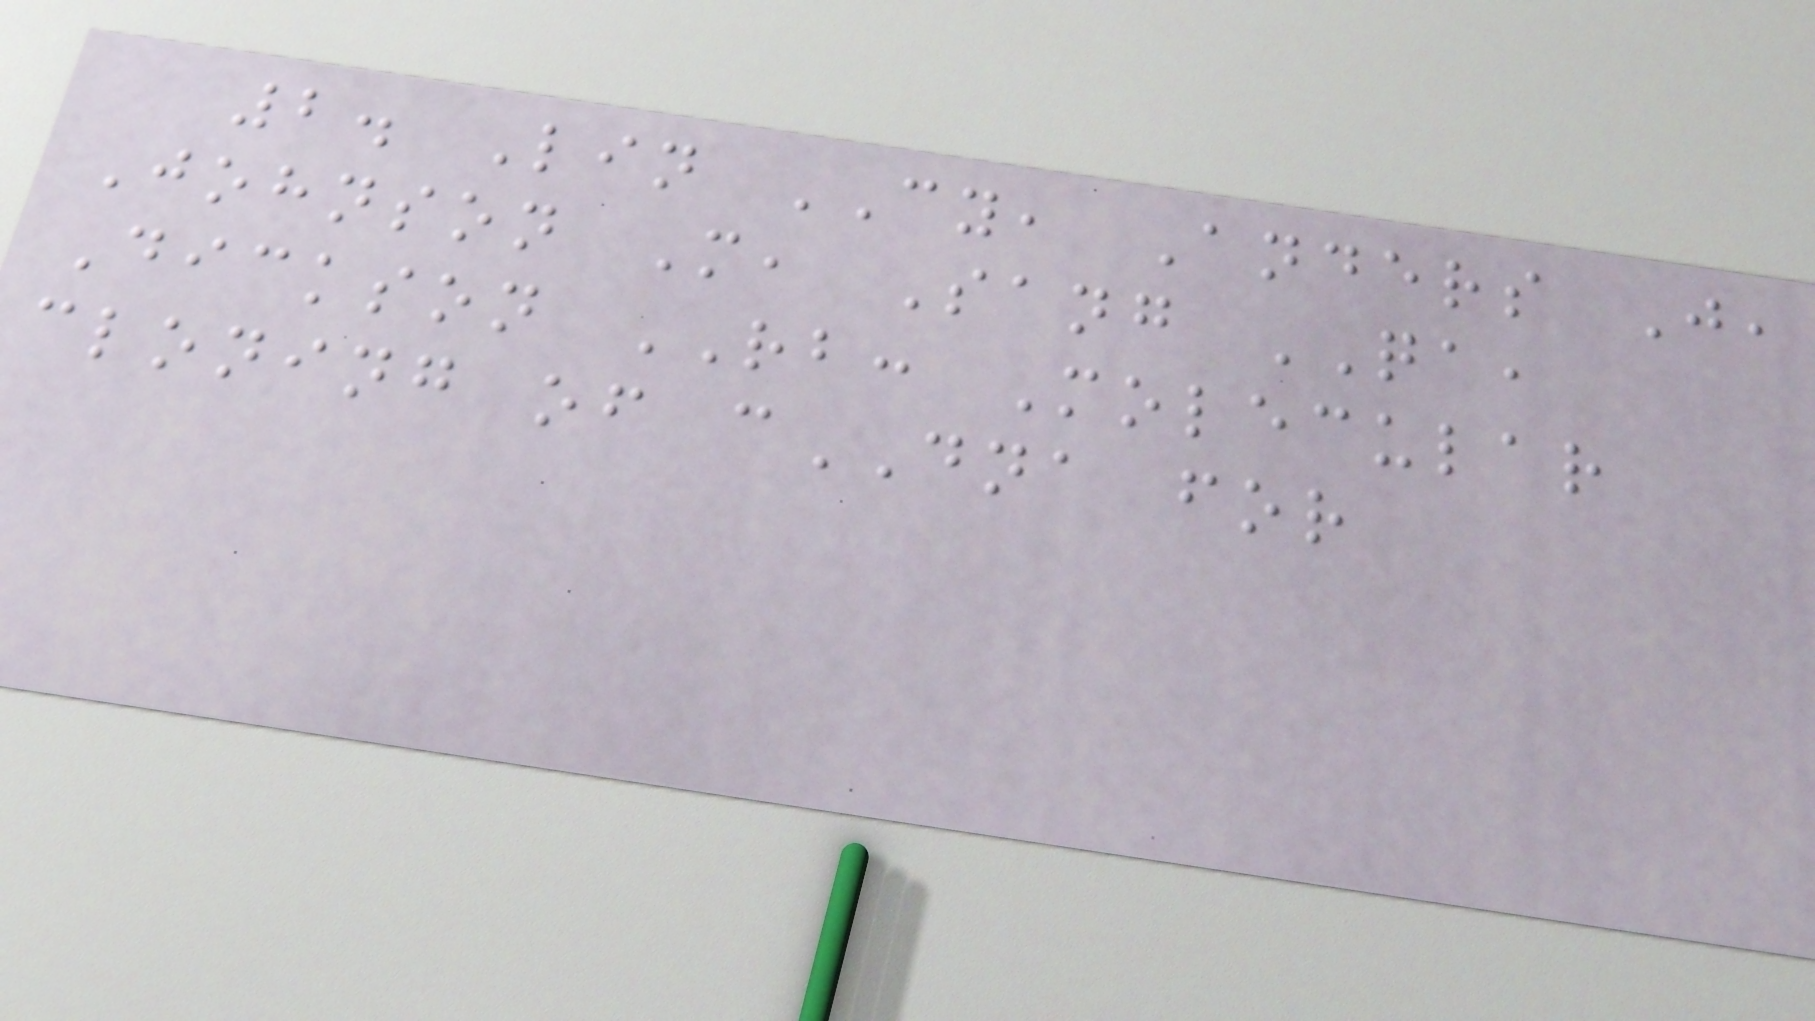2. Lin CY, Anders J,
Johnson M, Sang QA,
Dickson RB: Molecular
cloning of cDNA for
